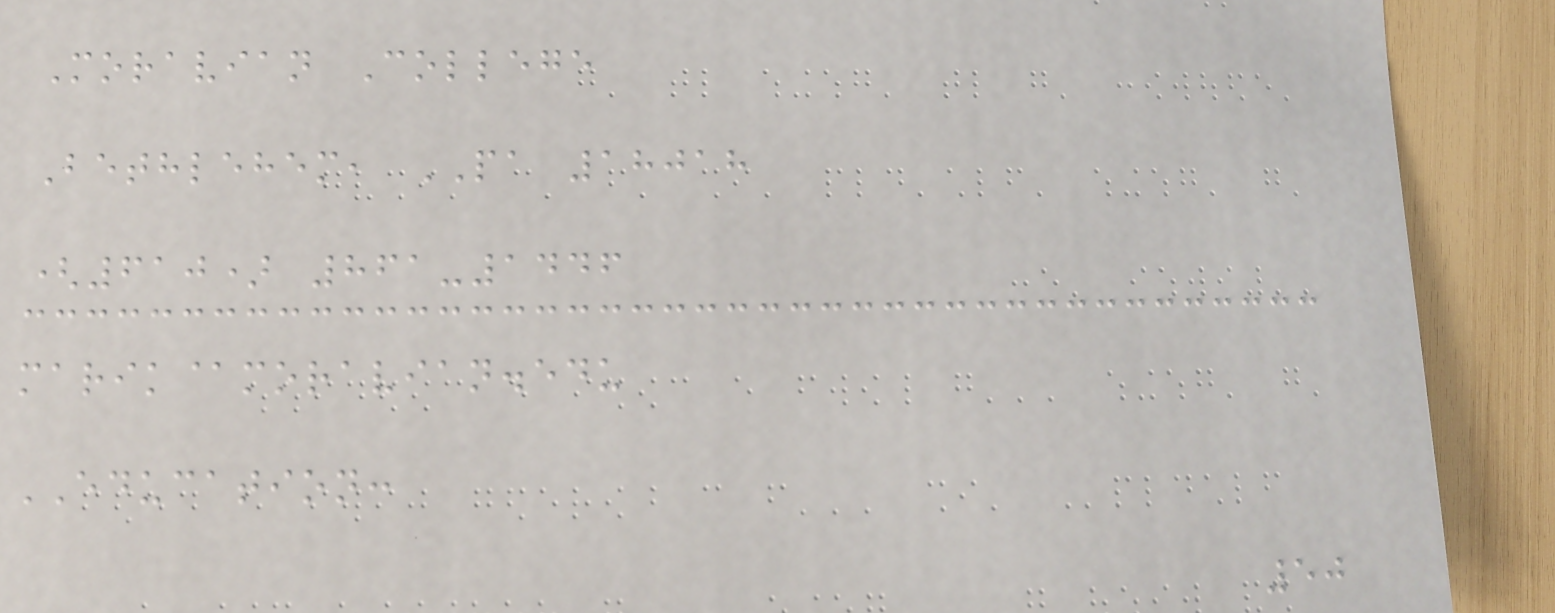Moravian College
Bethlehem, PA 18018
(610) 861-1446
marik@moravian.edu
EDUCATION:
50
